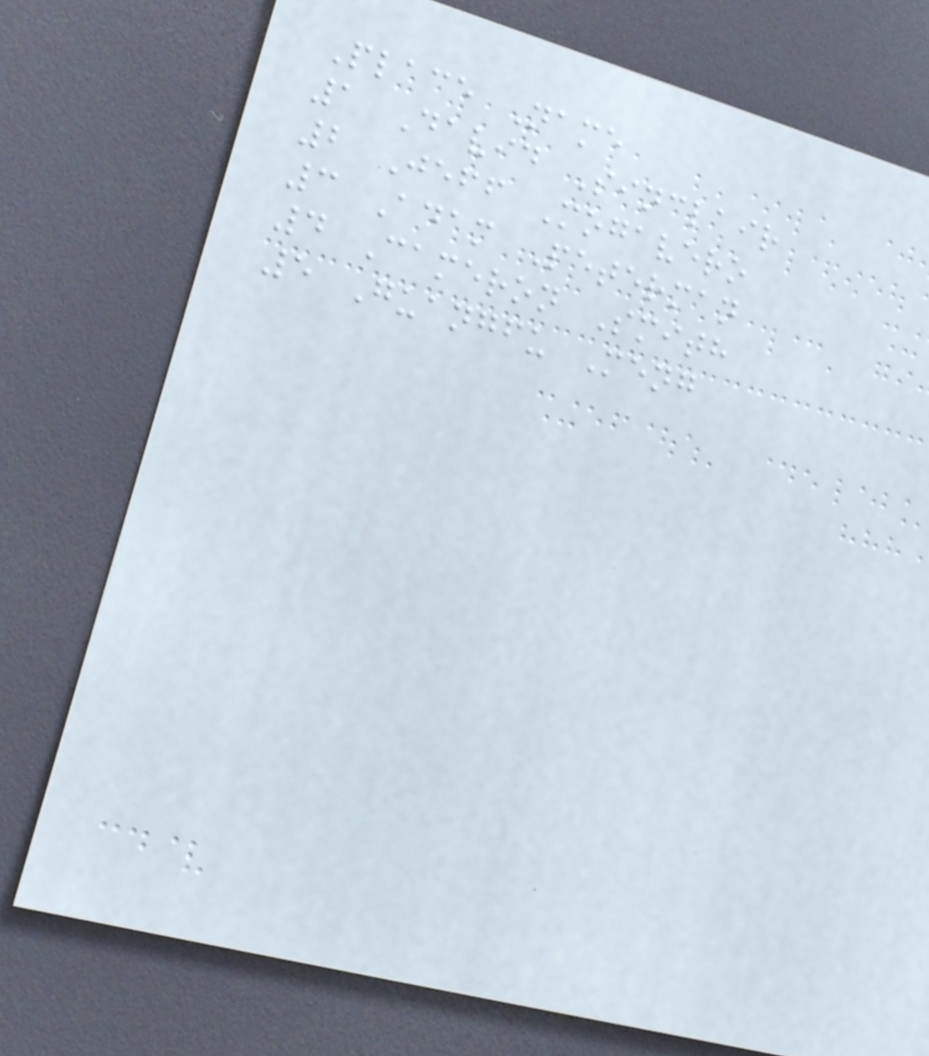Place Name
1 David Sinclair
2 Jeff Mogavero
3 Adam Peterman
4 Cameron Smith
5 Guangfu Meng
